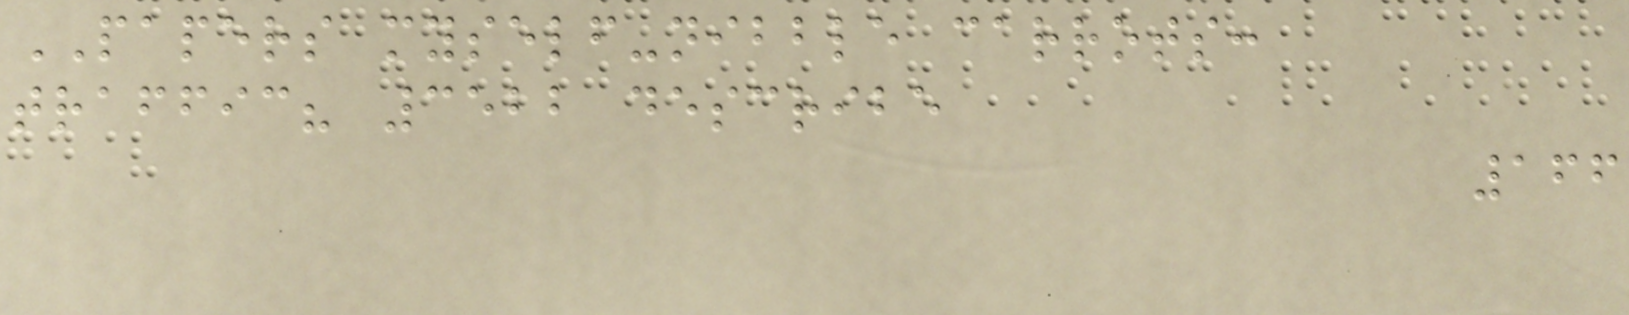PAPERS myself-nibble carrots:
traffic? 3522 describe
166
